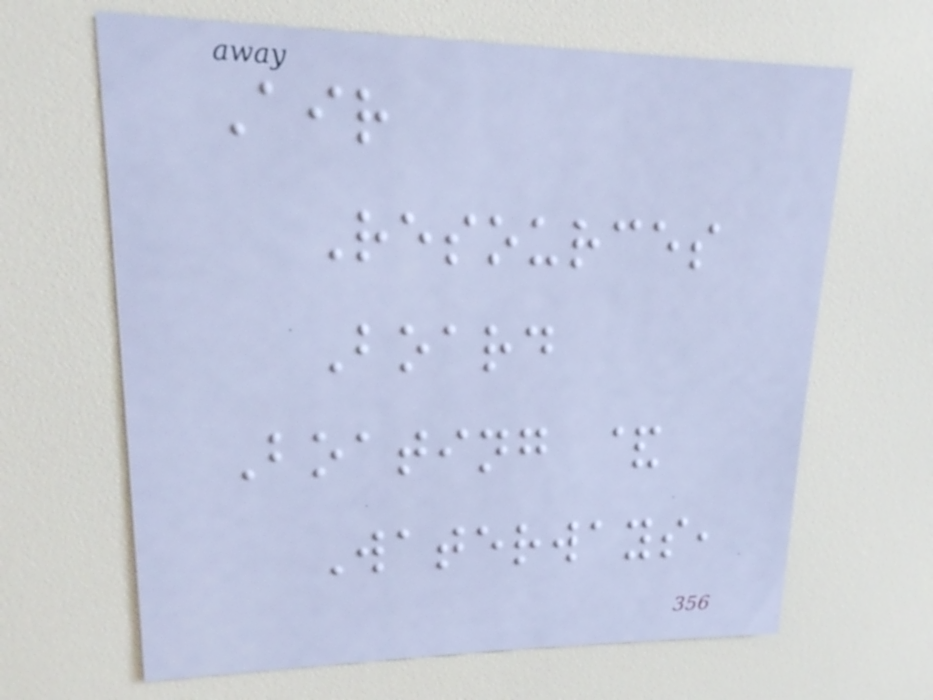Air
Resources
Board
Boating &
Waterways,
